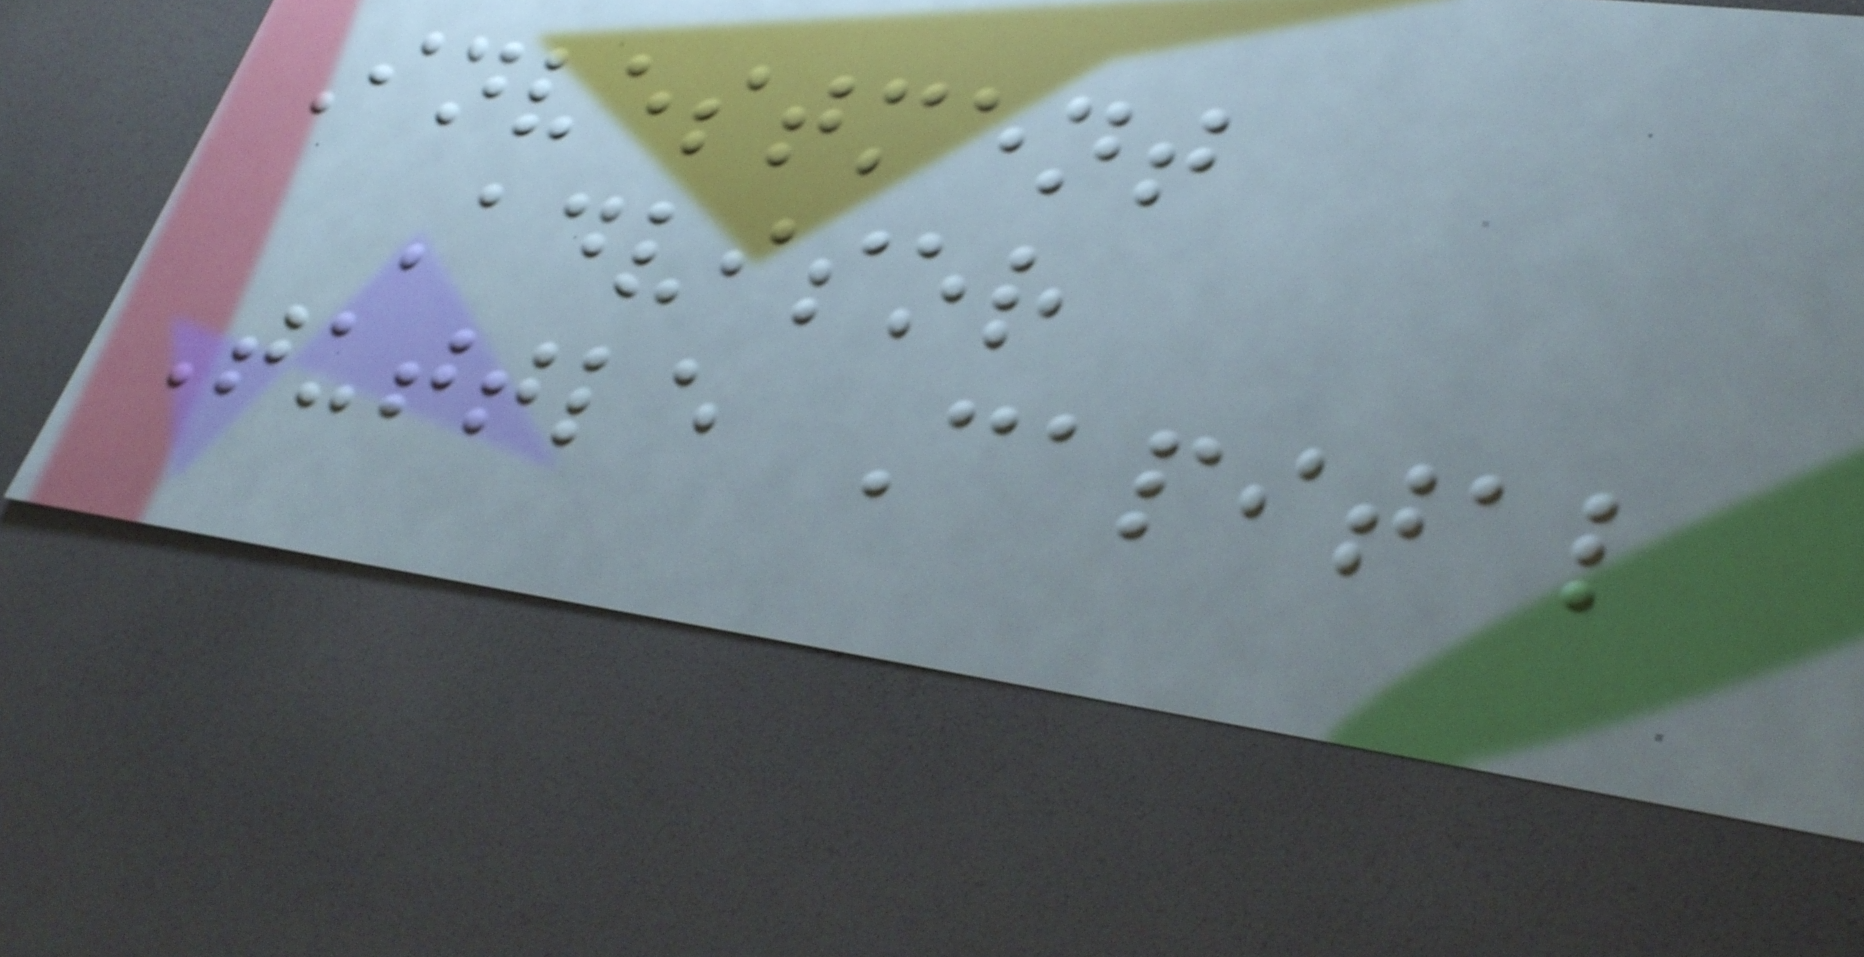Investment
Advisor
Tuttle Capital
